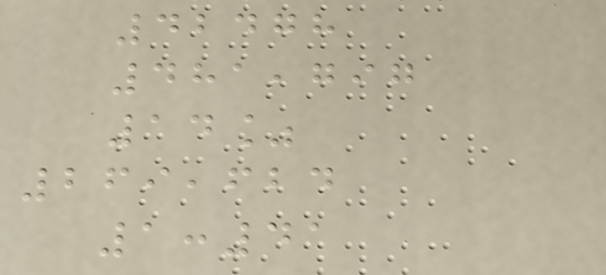42478
481,797
14%
269,624
1:41
